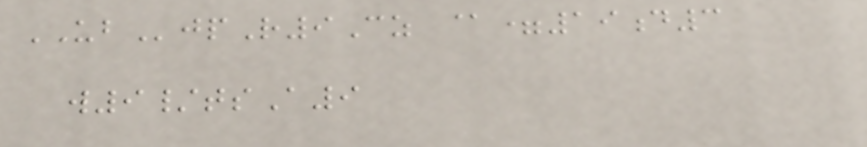UBjpR9Cz @=19d3
w9/tsA9
